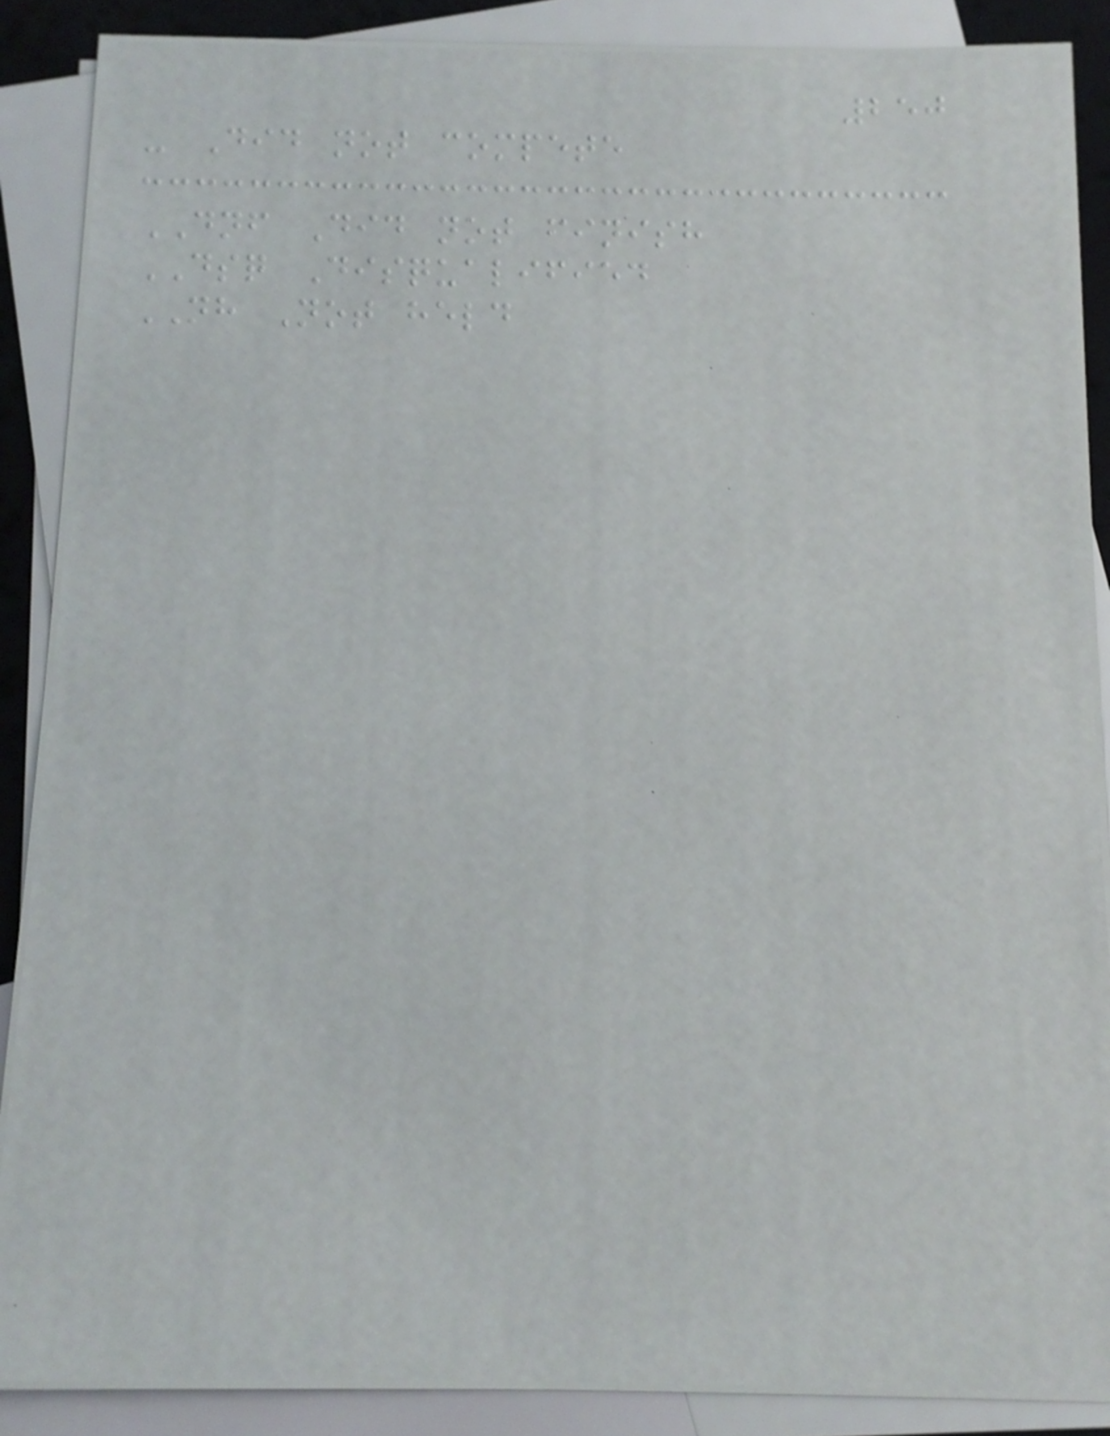250
- Did not compete
DNF Did not finish
DSQ Disqualified
NH Not held
